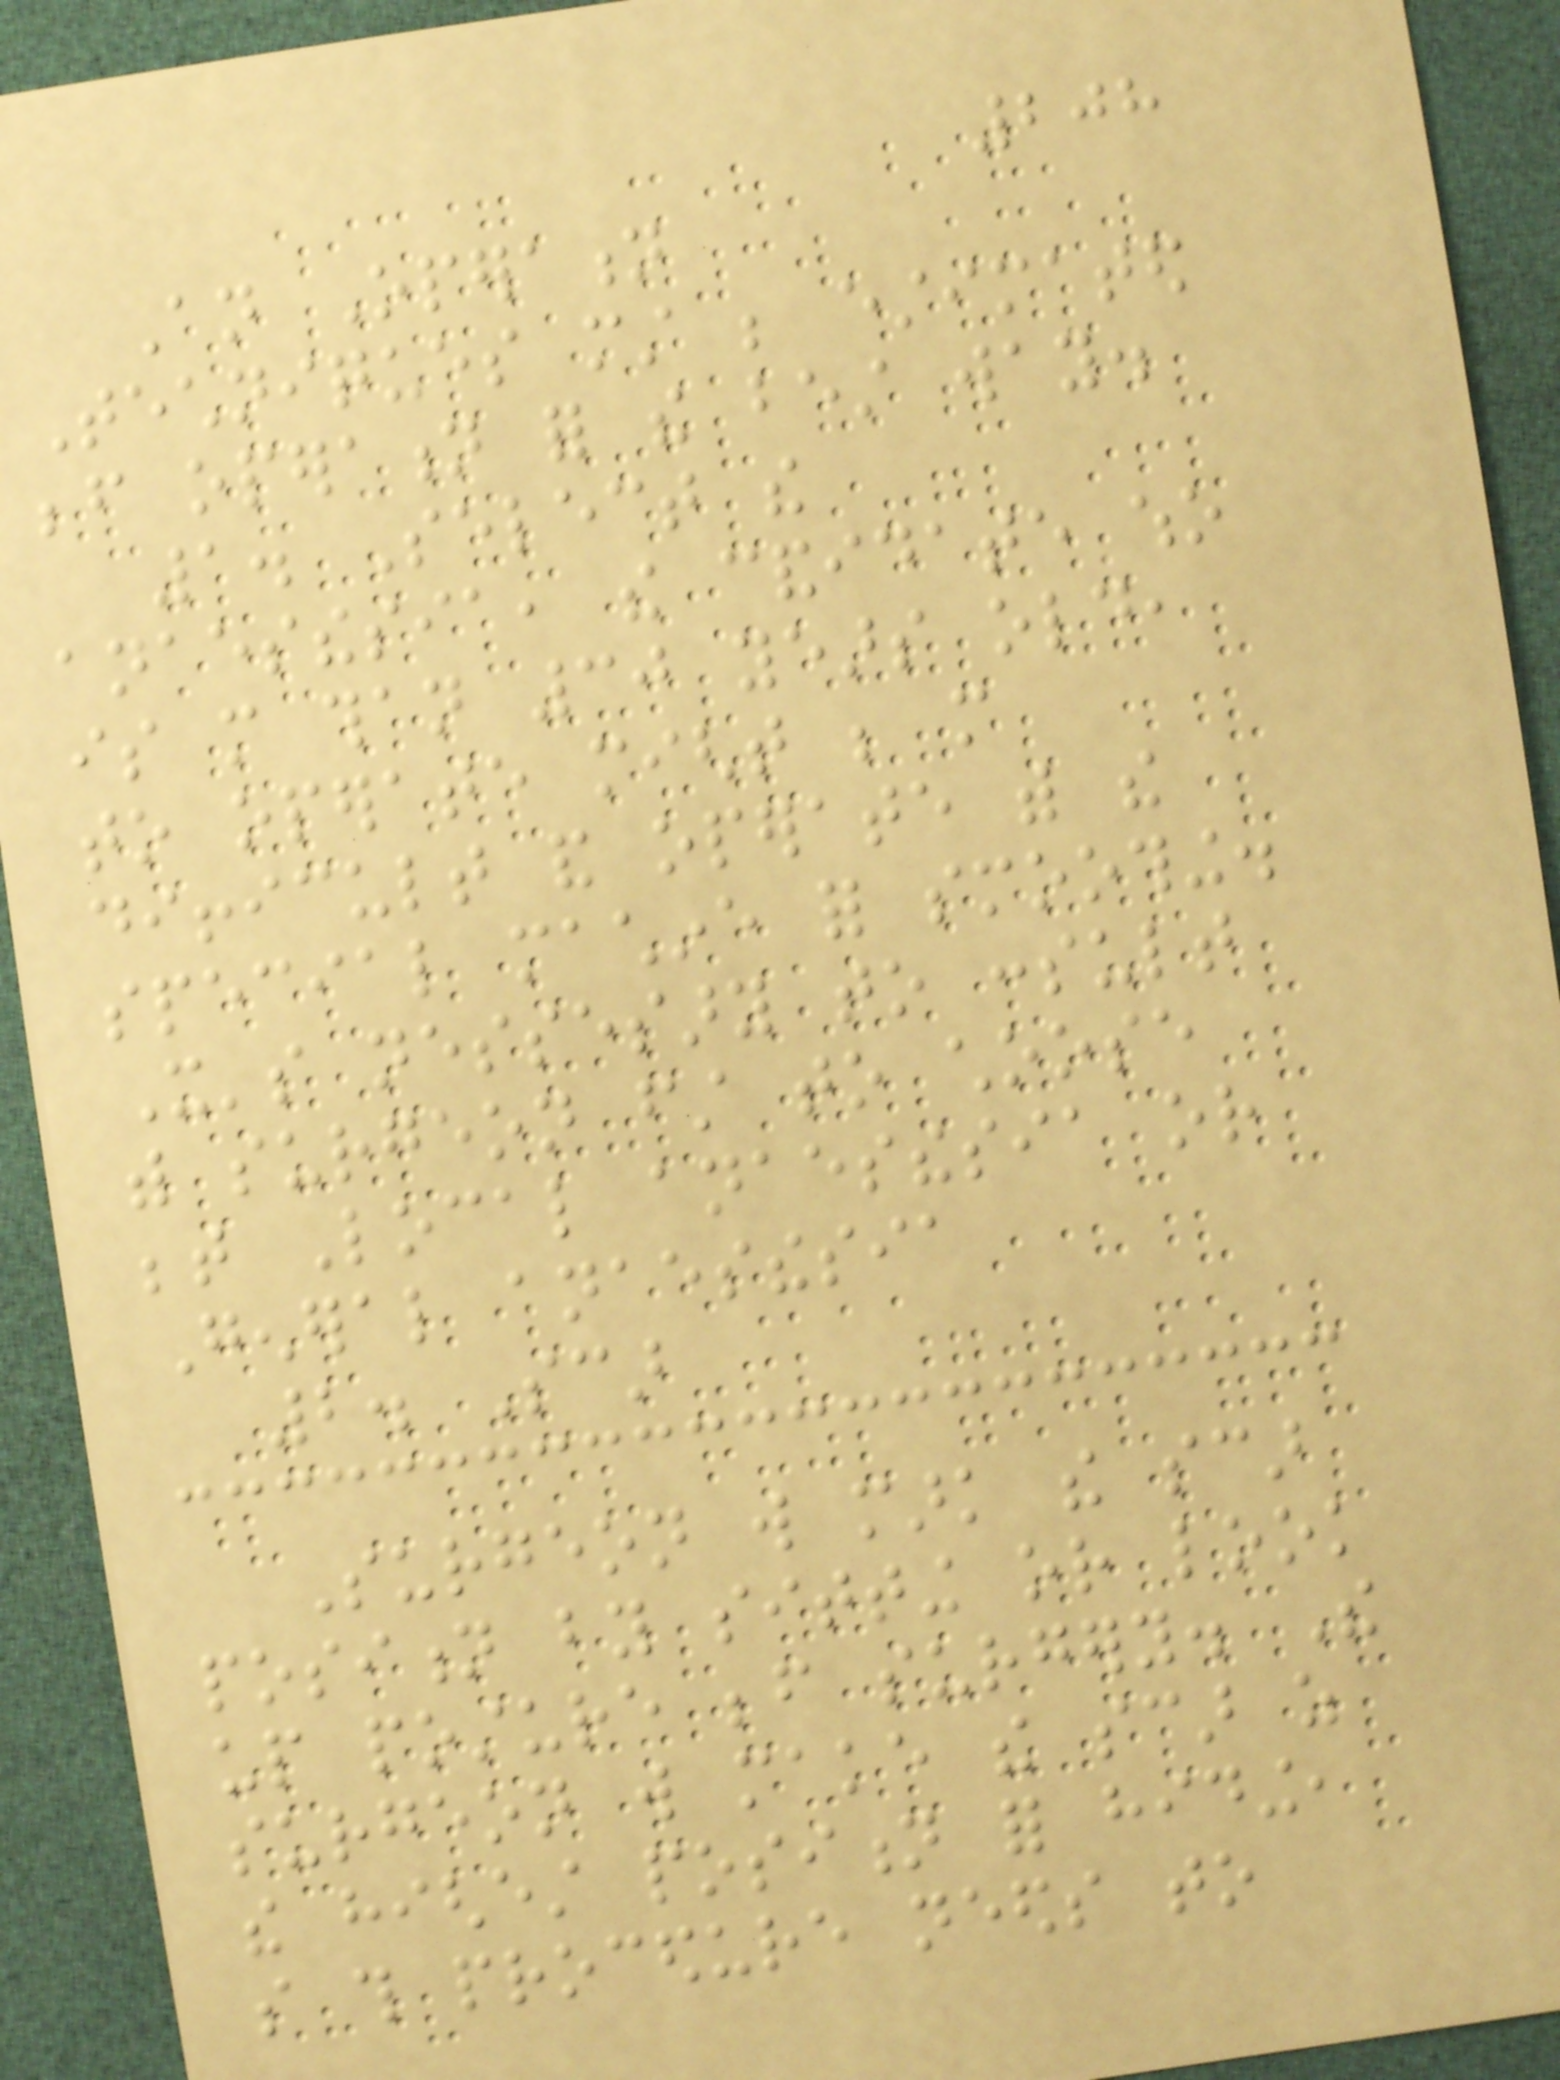208
An Operation
Techniques must be estimated
before operation for the best way.
1. Select the
anaesthesia, the candidate who
is more than 30 years old,
to operate might be more
difficult and operate with the
special machine for smoothing.
It's nessesary to consult
with surgeon first to choose
between Local anaesthesia or
General anaesthesia
2. Scar
Surgeon will mark the scar
position by sitting or look
up posture before surgery. The
surgeon will make the scar as
the highest position for hiding,
so this procedure needs to
